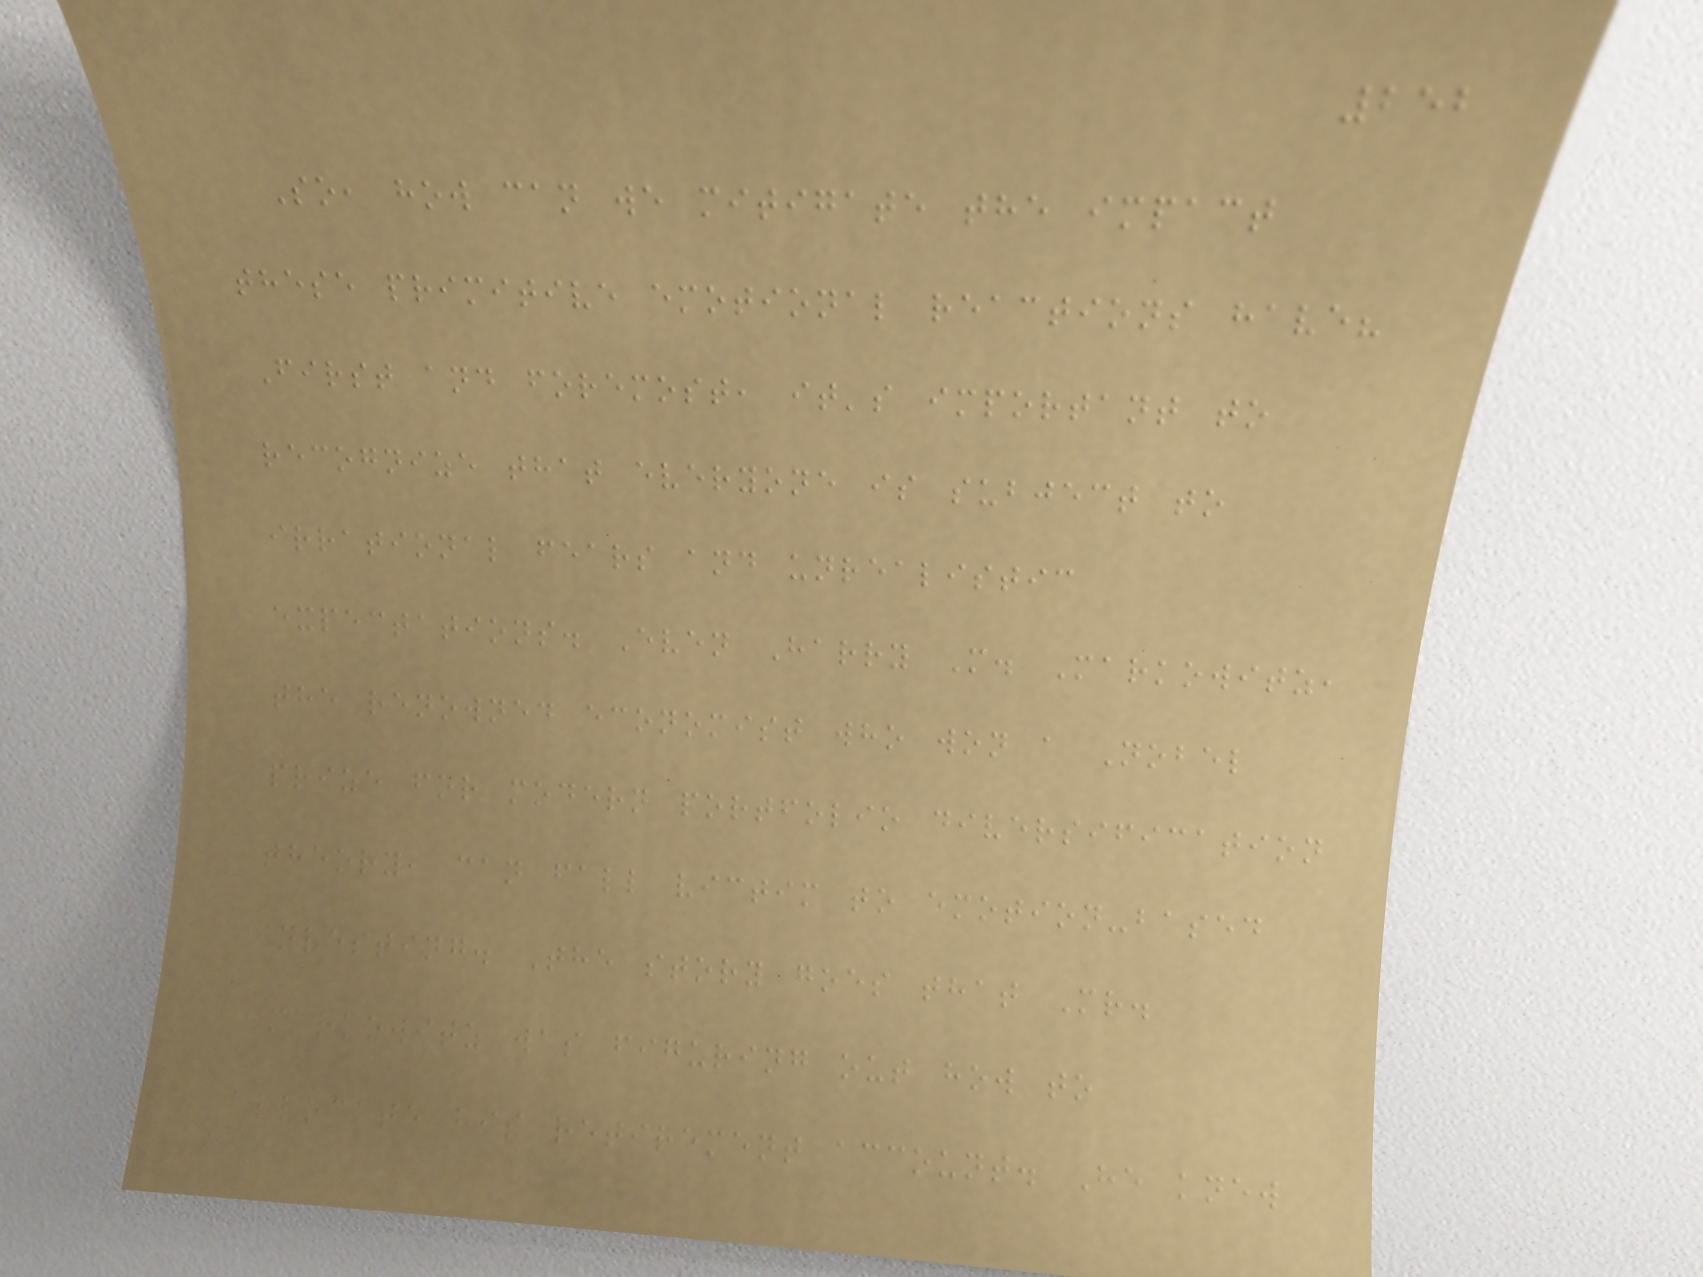252
So, how can we mitigate the impact
these primitive emotional reactions have?
First and foremost, it's important to
recognize that everyone is subject to
irrational fears and unrealistic
expectations. Even Harry M. Markowitz,
the renowned economist who won a Nobel
prize for modern portfolio diversification
theory, can fall victim to emotion-based
investing. The story goes that Mr.
Markowitz was figuring out how to
allocate his retirement account. He knew
